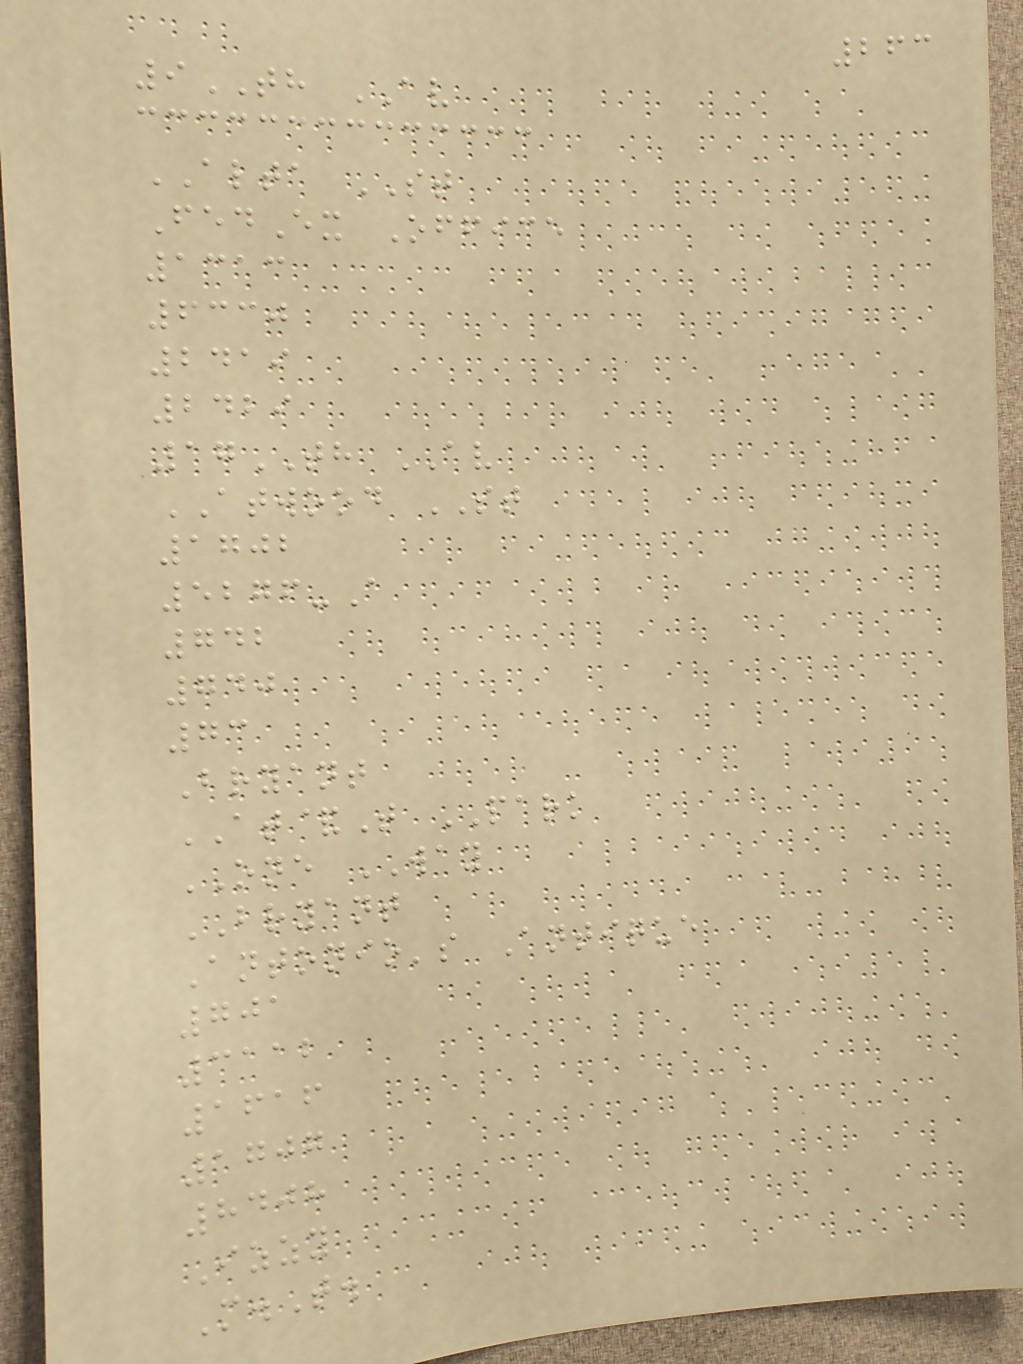263
9TH AV
ALTA ST
FedEx Office
1313
6330
2419
2429
17TH AV
ATWOOD ST
1702
5276-A
742
740
73
Bryant
AT&T PARK
ONE WAY
BRYANT
Antonio's Antique
701
3112
1616
1707
8408
Izzy
M.T.
